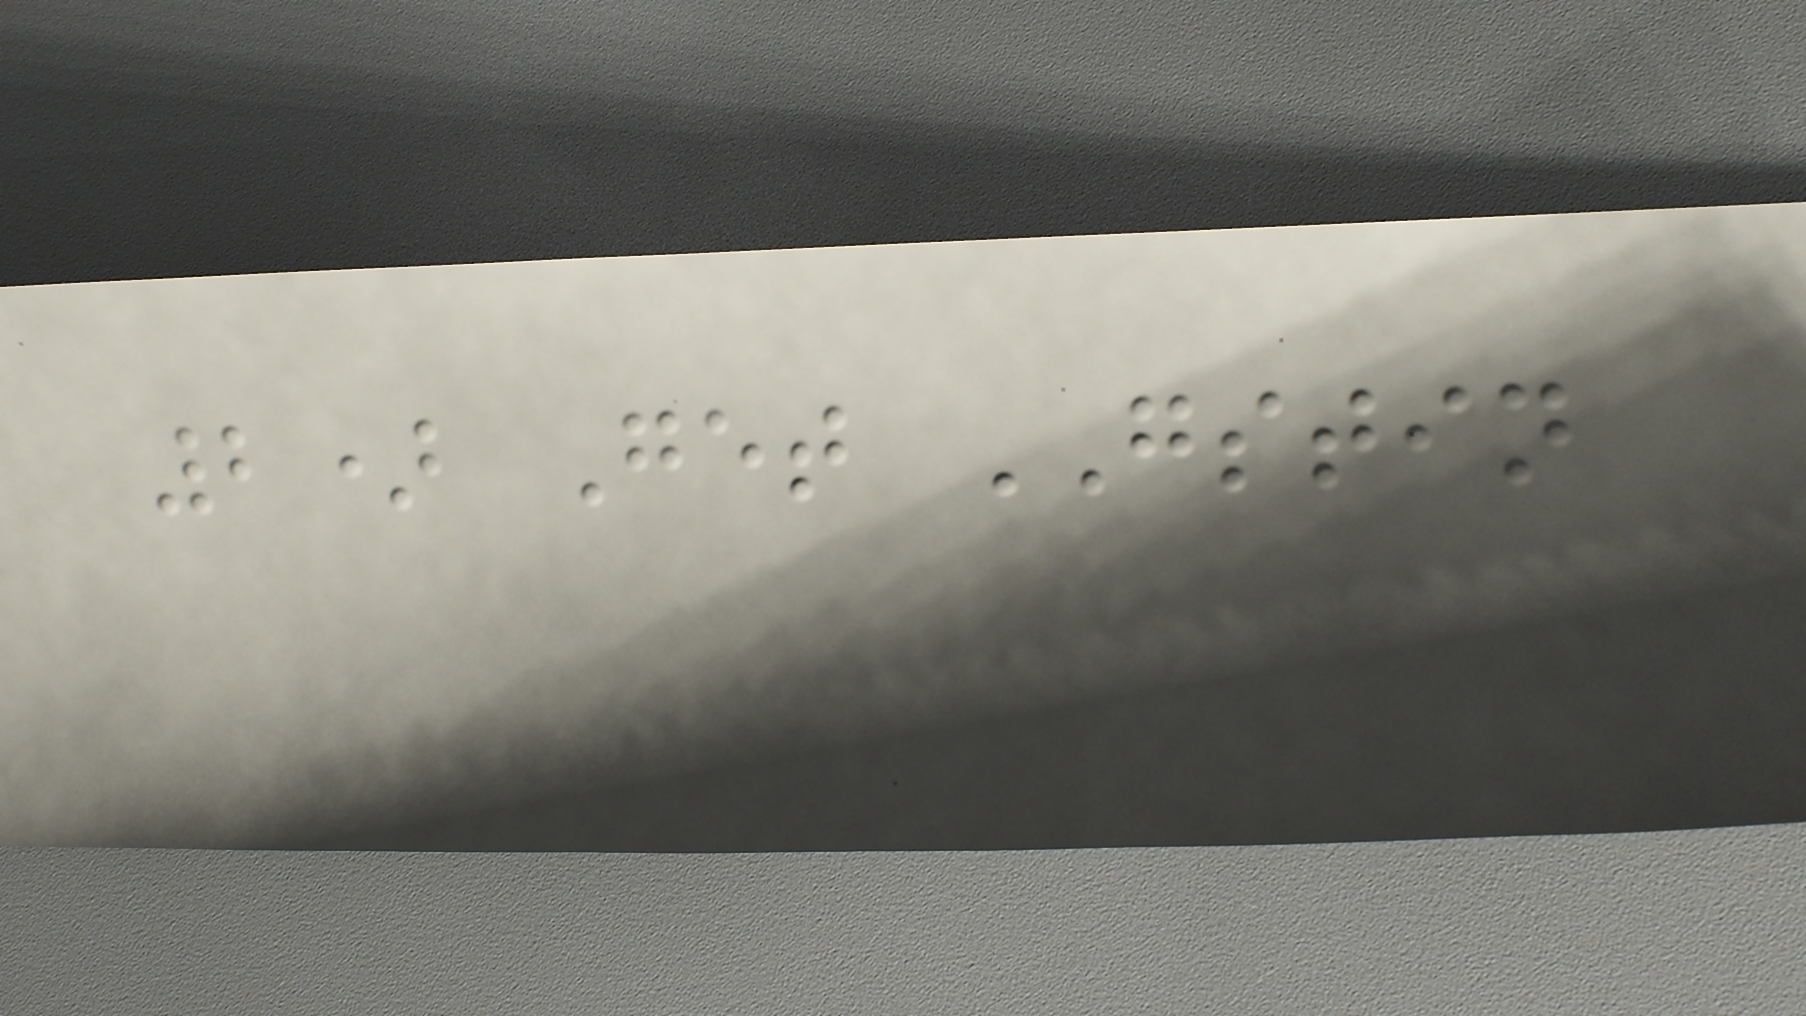2) Get GSTIN
